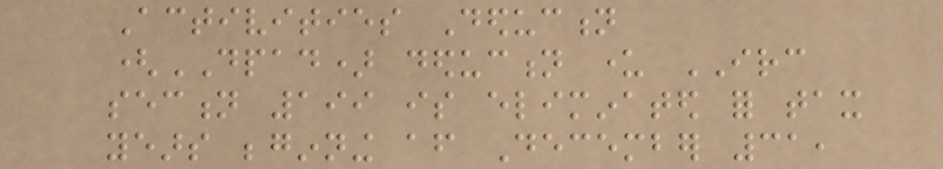Activities Deduction
(DPAD) deduction under IRC
section 199 is eliminated for tax
years beginning after December 31,
